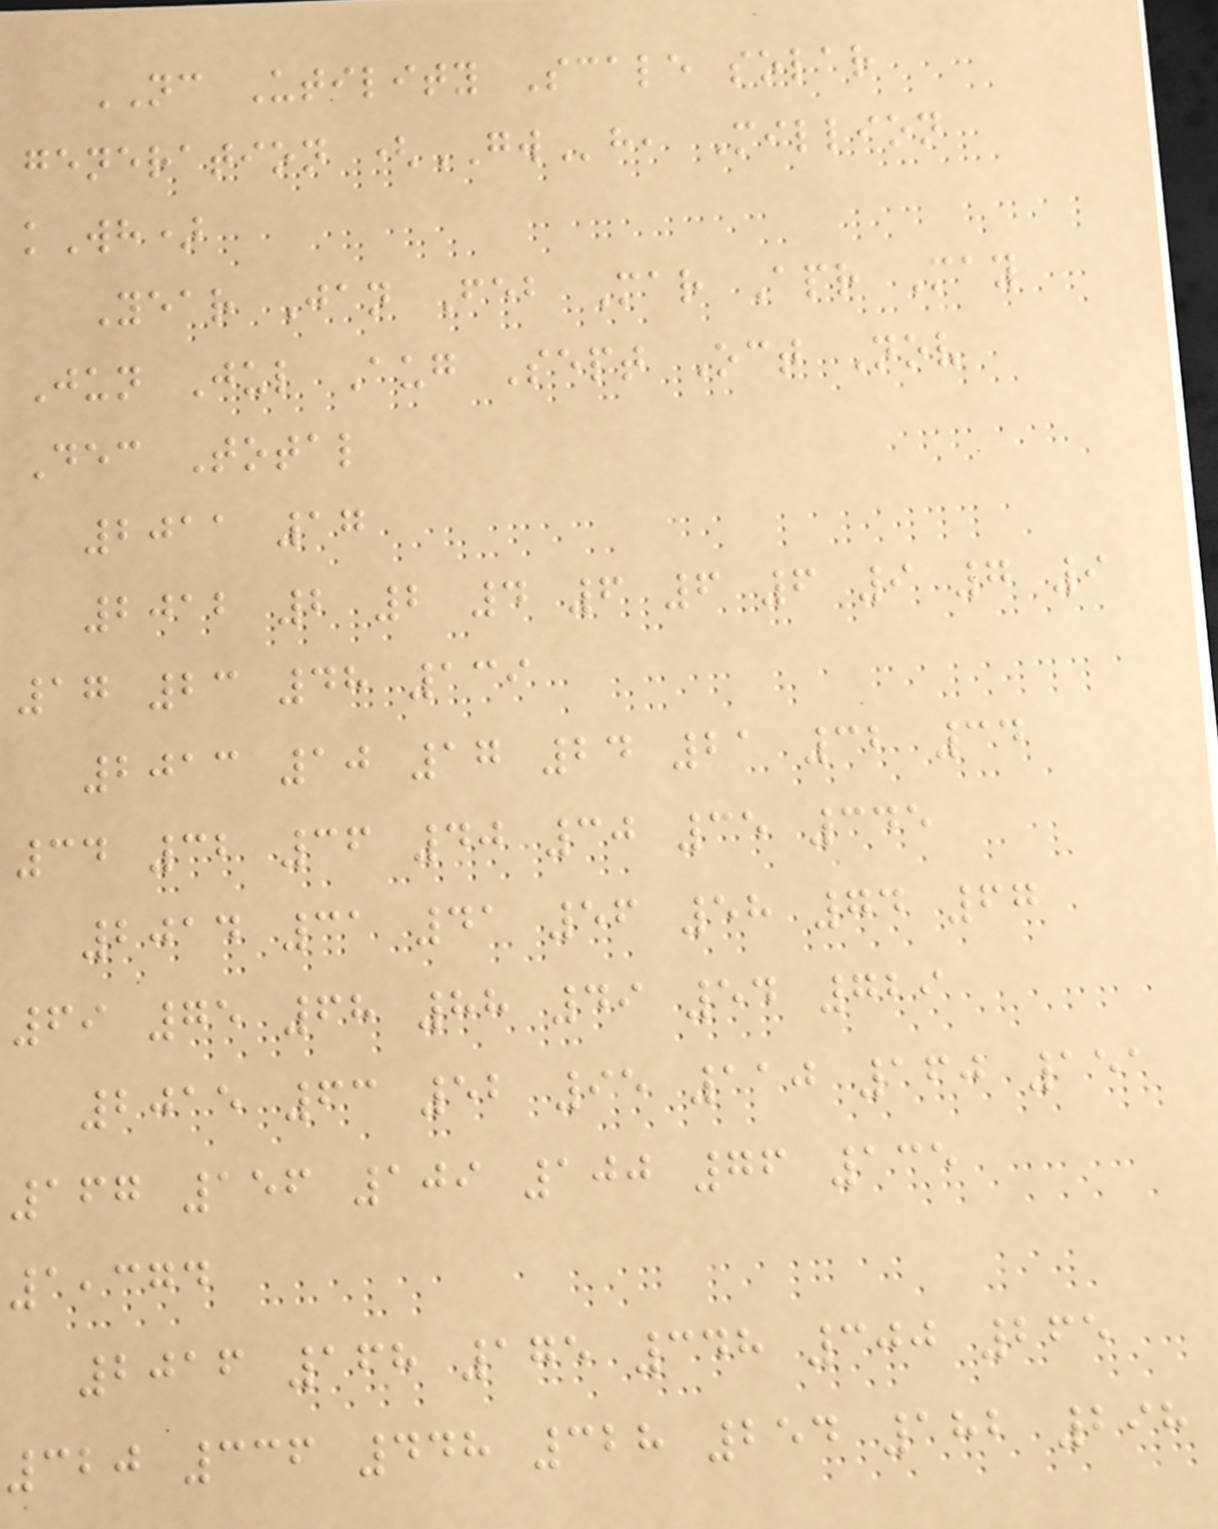NC Utility Scale solar
generation (GWh, Million
kWh)
Year Jan Feb Mar Apr May
Jun Jul Aug Sept Oct Nov
Dec Total
2011 17
2012 2 2 4 6 6 6 9 7 9
17 23 48 139
2013 10 17 24 21 32 34
34 32 36 40 30 35 345
2014 31 41 56 58 74 67
69 75 68 88 49 54 729
2015 63 52 95 110 160 151
167 156 109 100 76 135
1,374
2016 168 175 348 300 265
320 336 448 328 254 182 298
